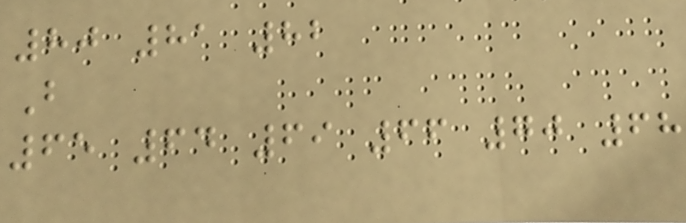80 81 82
B
65 64 69 66 70 68
